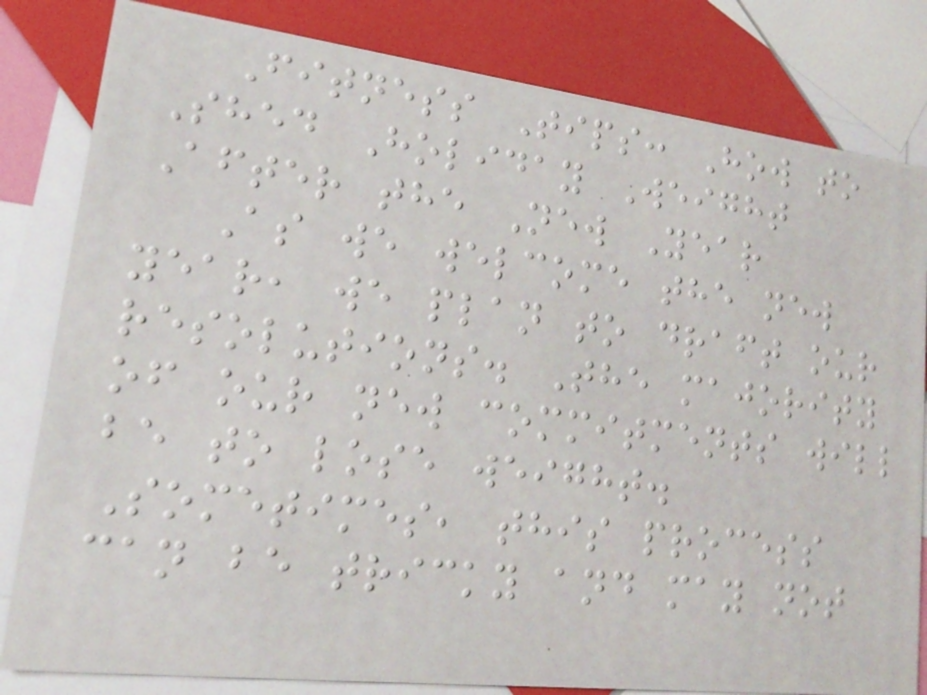Fitness Tips: How to
Shed Holiday Weight
After the New Year
As we welcome the new
year, we plan to draft our
resolutions. The majority
of our new commitments will
be to lose weight.
Sometimes, this process
can be tricky and may not
